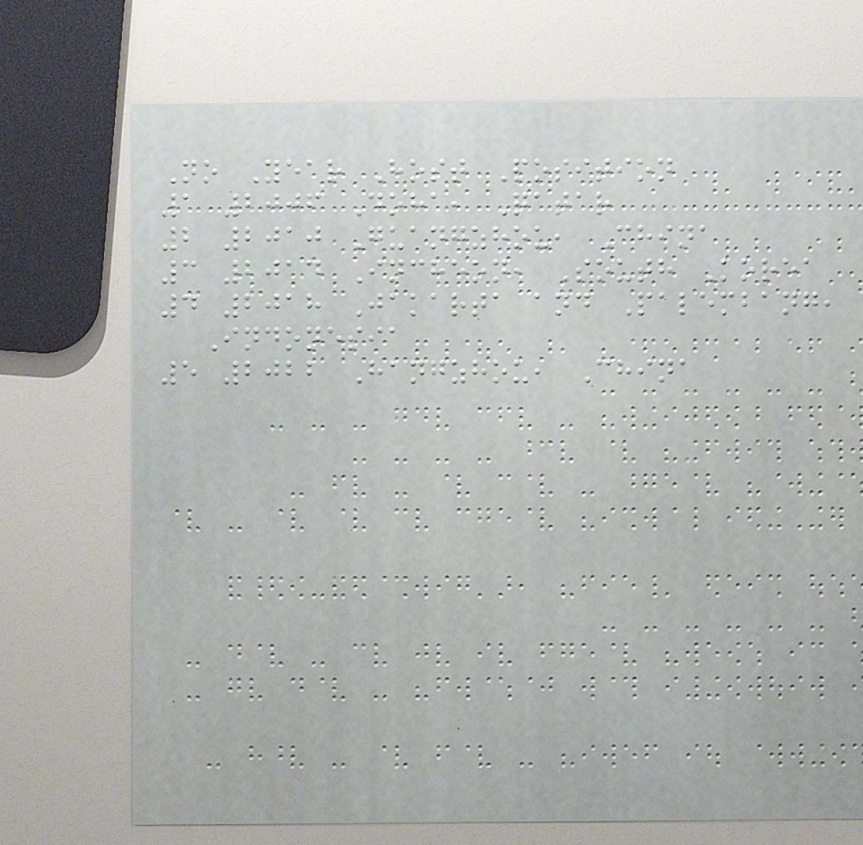No Year Host Position
1 2006 Doha, Qatar
2 2010 Guangzhou, China
3 2014 Incheon, South Korea
4 2018 Jakarta and Palembang,
Indonesia
5 2022 Hangzhou, China
